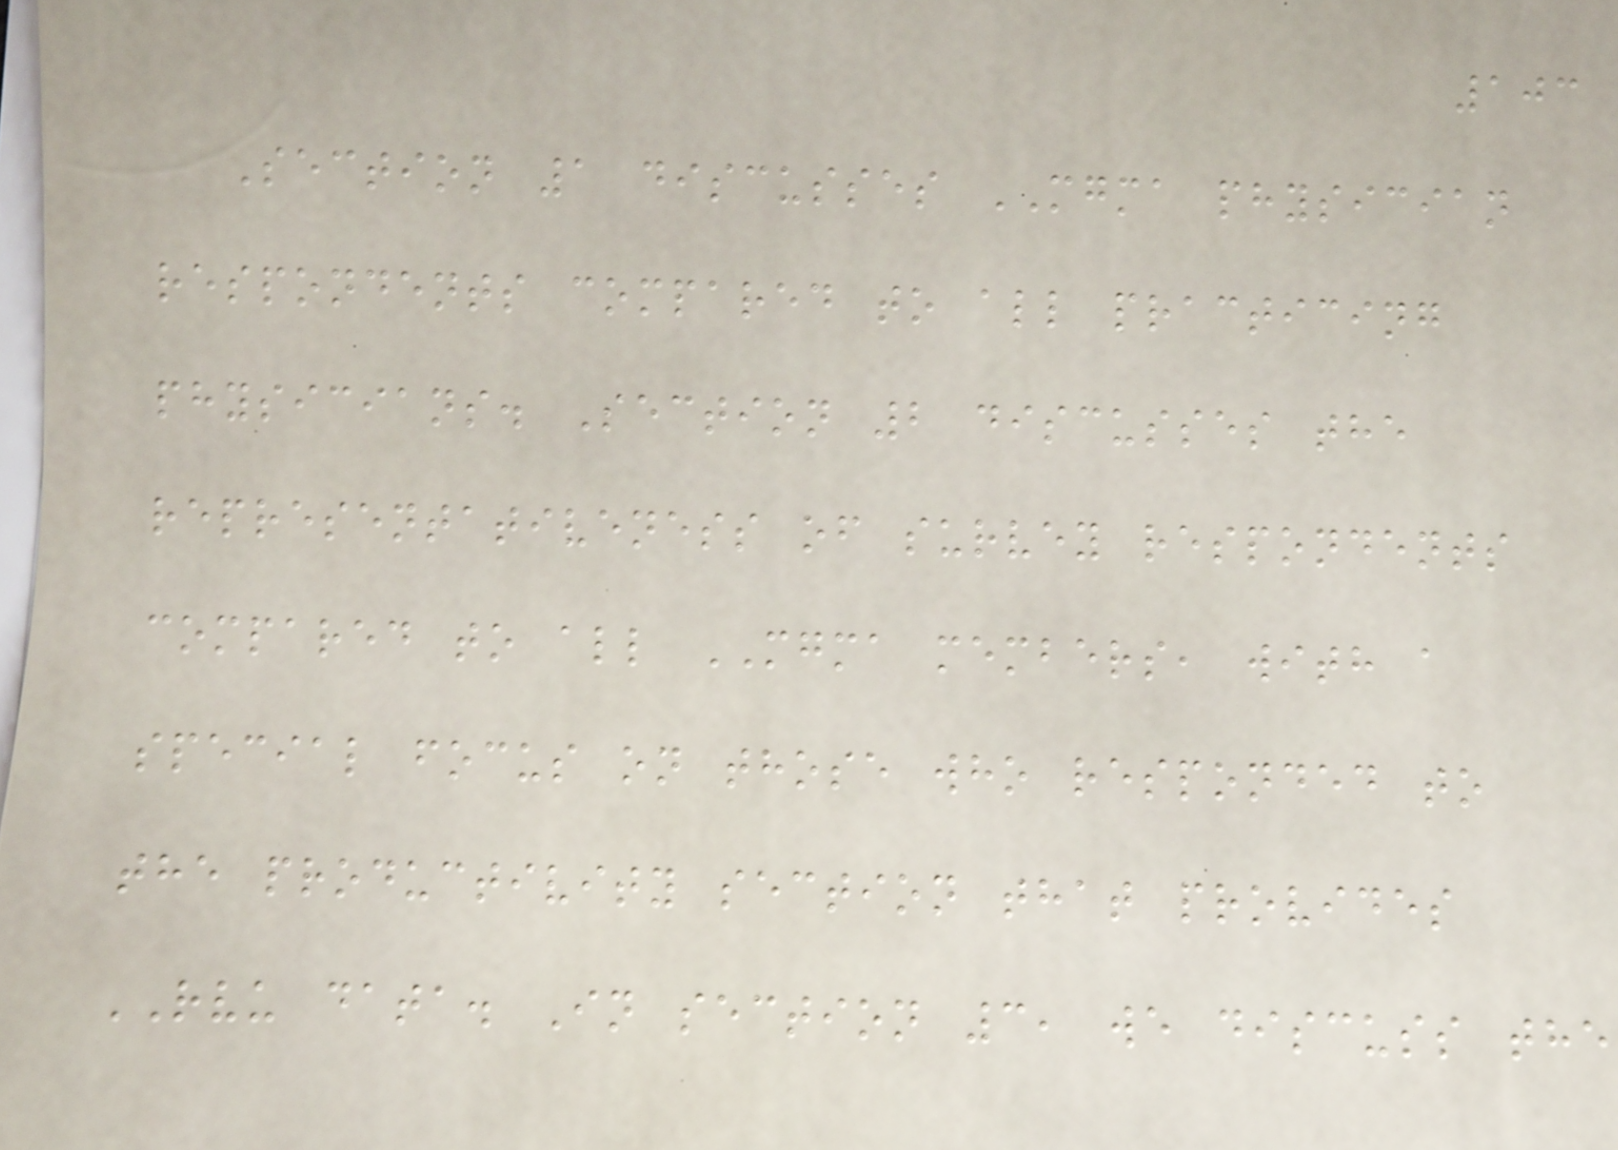103
Section 1 discusses MGMA physician
respondents compared to all practicing
physicians. Section 2 discusses the
representativeness of survey respondents
compared to all MGMA members, with a
special focus on those who responded to
the productivity section that provides
RVU data. In section 3, we discuss the
